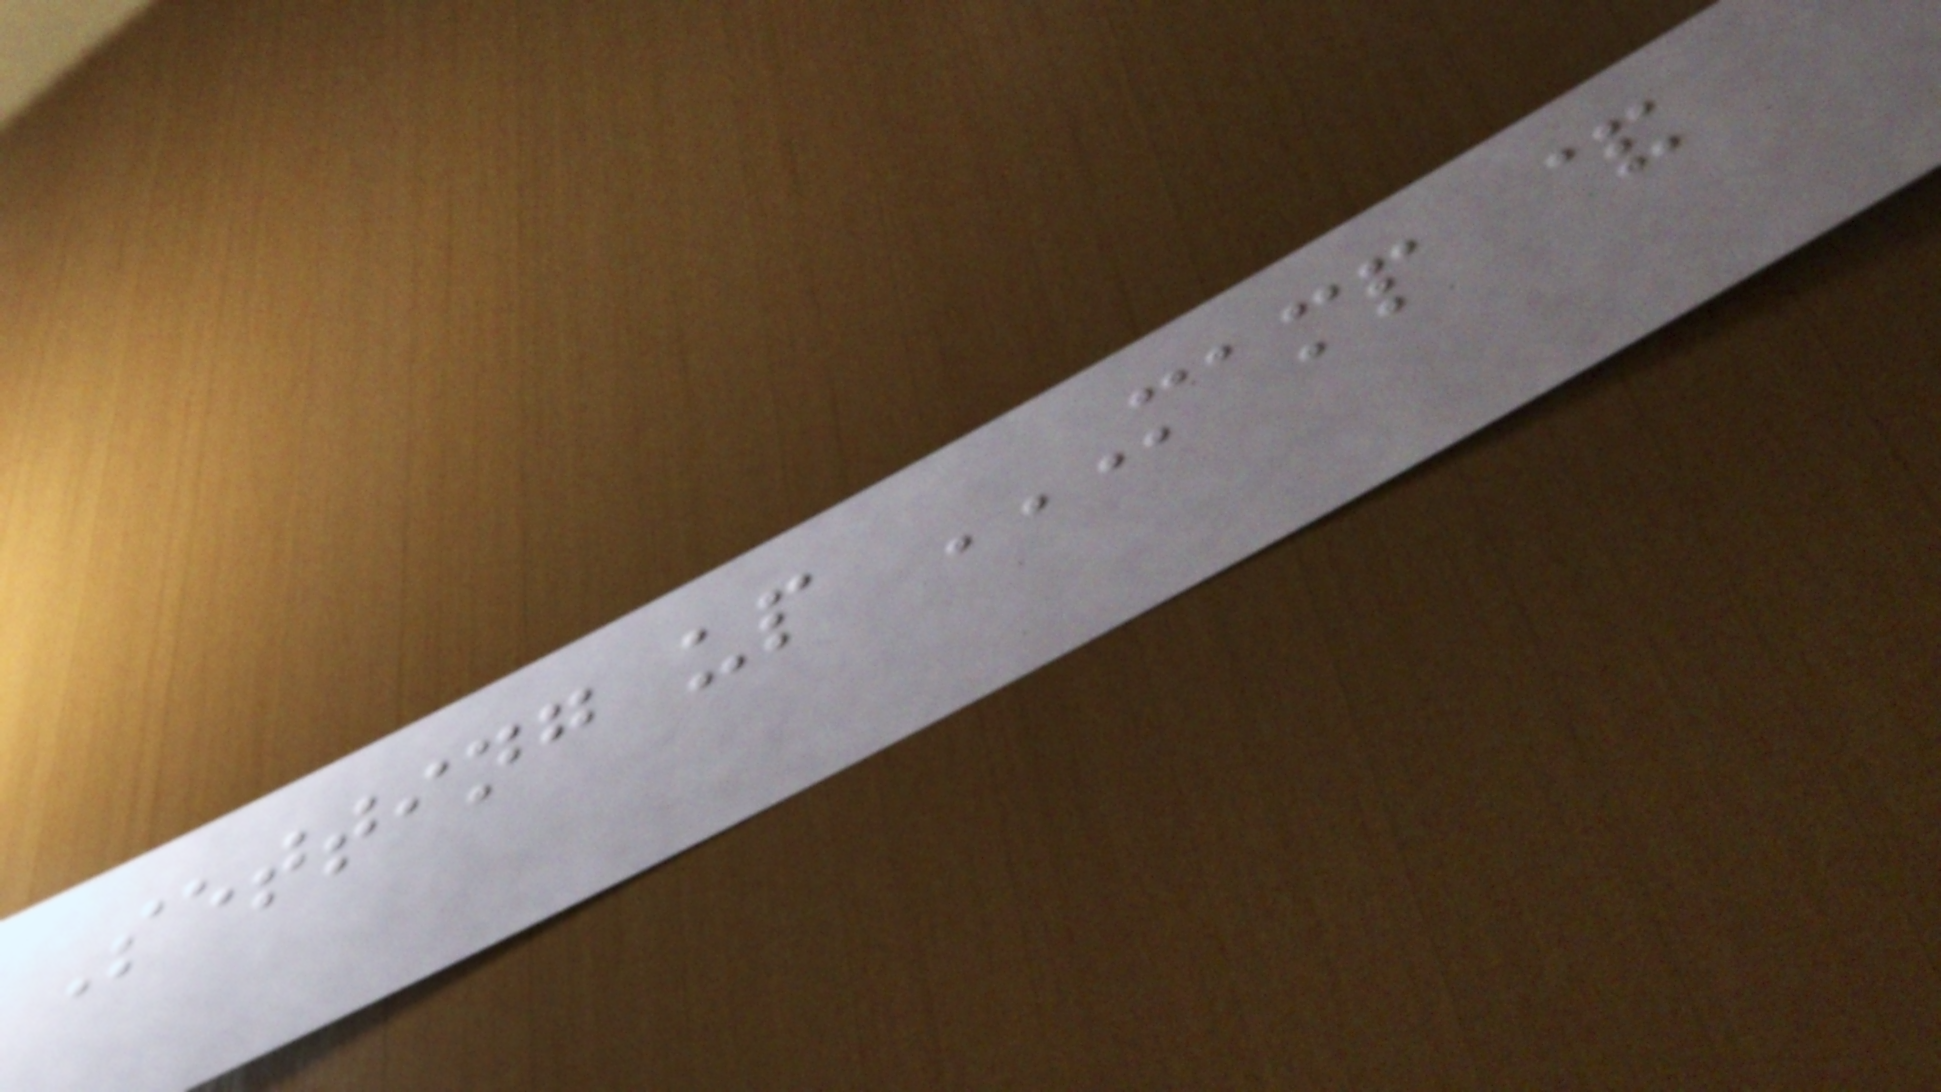Setting up MAMP &
